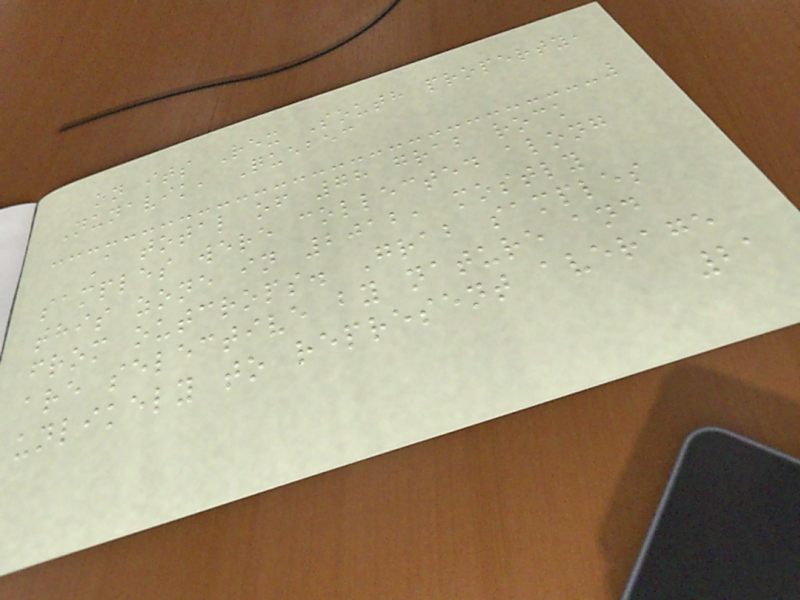on its Rex South property,
Nunavik, Quebec
A total of 78 grab rock
samples were collected along
this zone in 2012, mostly
from outcrops. Grab samples
are selective by nature and
unlikely to represent average
21
